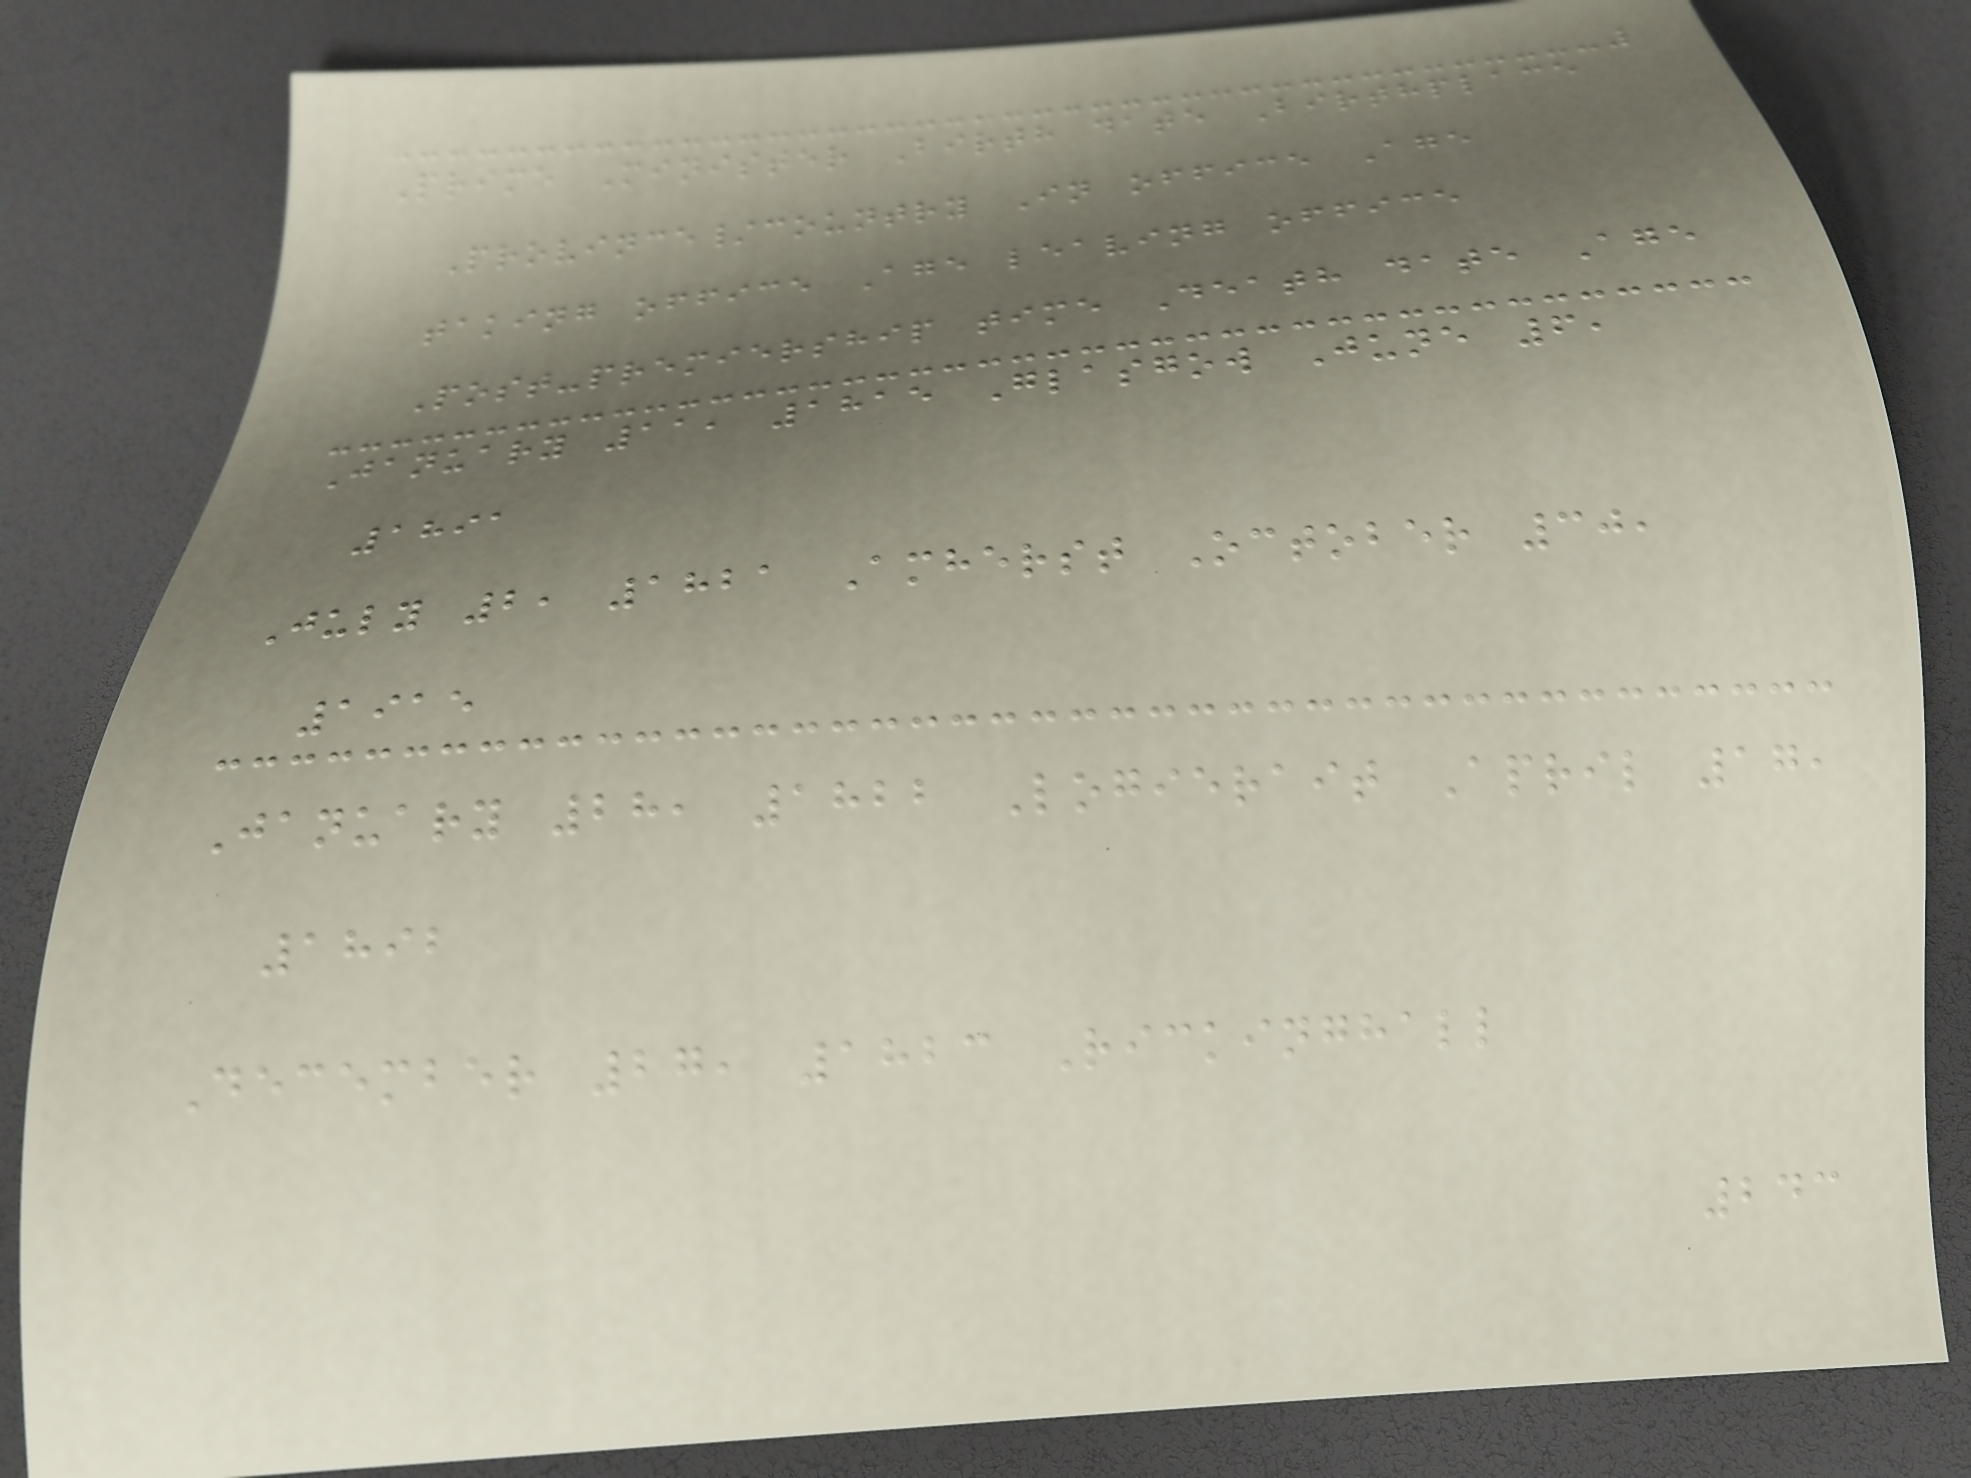Prime Minister Birth date Birthplace
Province/country In office Age
taking office Age leaving office
Post-premiership time Death date Age
January 11, 1815 Glasgow June 6,
1891
July 2, 1821 Amherst October 30,
1915
January 28, 1822 Logierait April 17,
1892
December 27, 1823 Rickinghall
243
